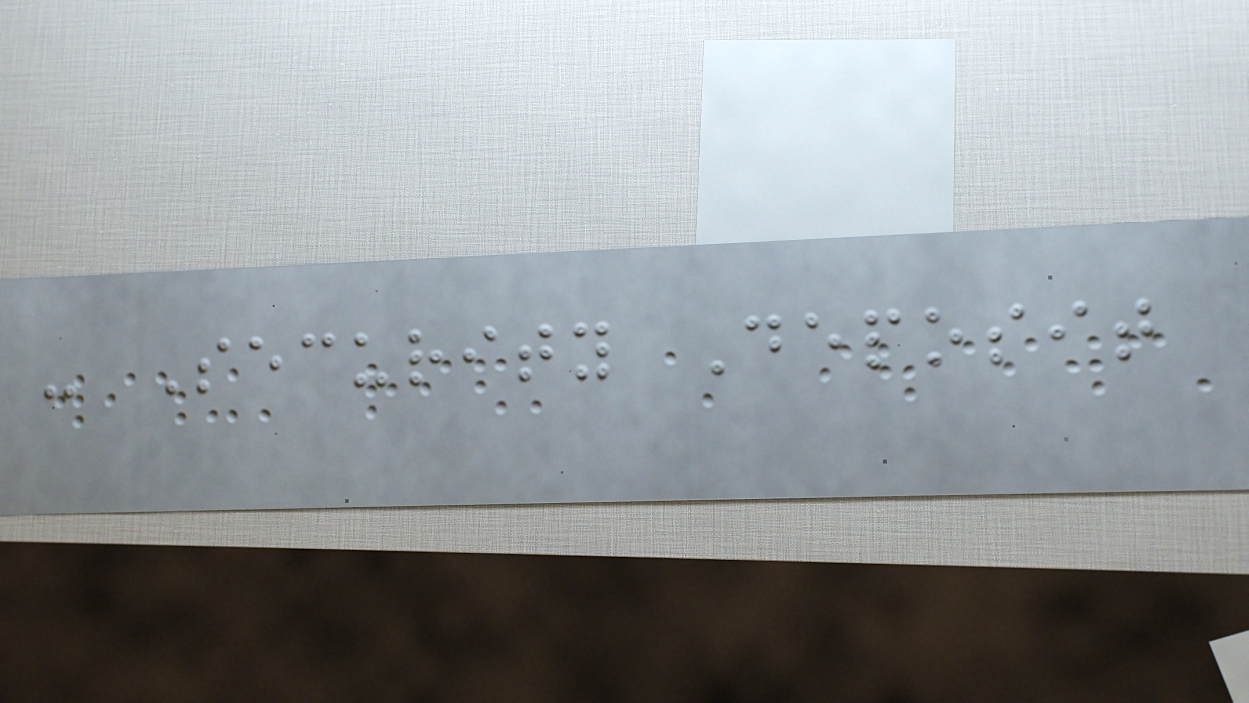- Security Deposit
